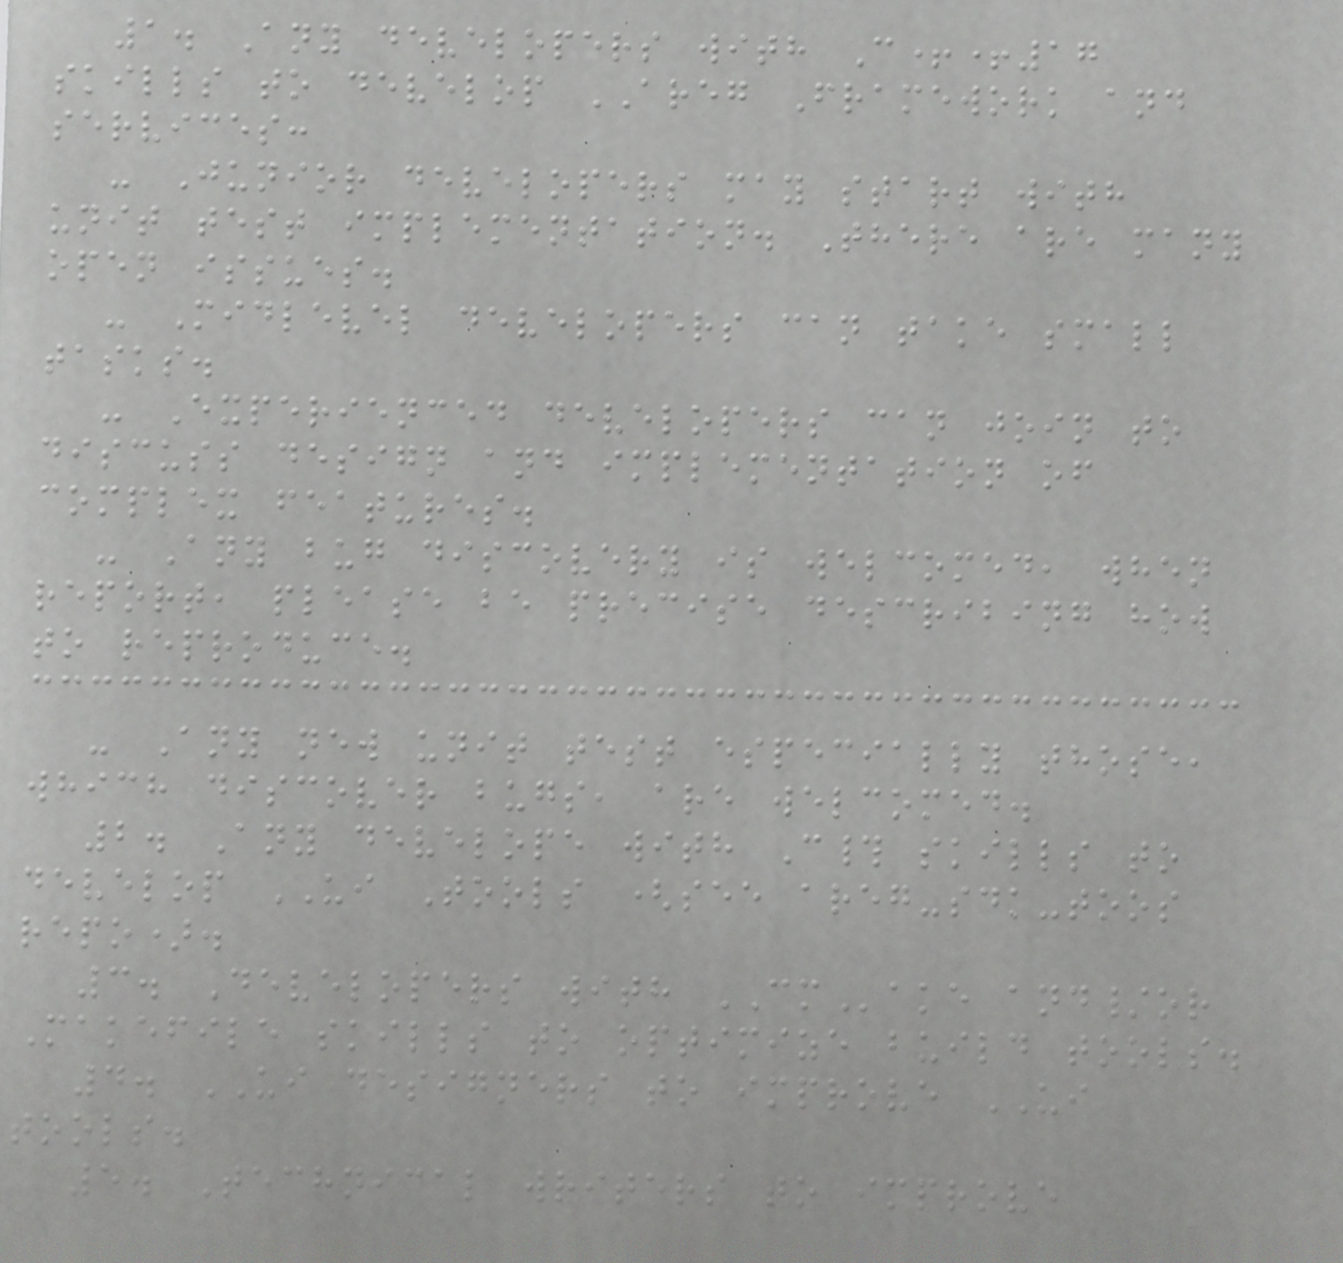1. Any developers with C++17
skills to develop AREG Framework and
services:
- Junior developers may start with
unit test implementation. There are many
open issues.
- Midlevel developers can take small
tasks.
- Experienced developers can join to
discuss design and implementation of
complex features.
- Any bug discovery is welcomed, when
report, please be precise describing how
to reproduce.
- Any new unit test especially those,
which discover bugs, are welcomed.
2. Any develope with C# skills to
develop UI Tools (see areg-sdk-toos
repo).
3. Developers with CMake and/or
Makefile skills to optimize build tools.
4. UI designers to improve UI
tools.
5. Technical writers to improve
